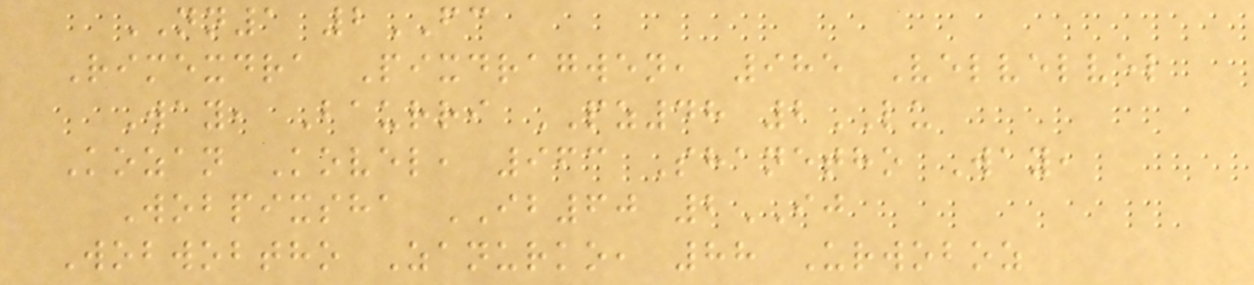NN1 2FC
Rimexdra Pixdragwen, 985 Velvelvel
Way, Baurri PZ48 2LU
Kozan Kovel, 963 Shanetho Way,
Wobpixsha IB60 2IJ
Wobwobtho Zanurko, 88 Urwoboz
